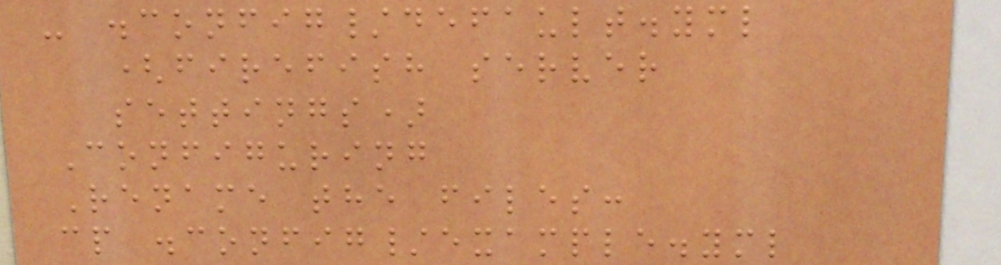- .config/default.yml
(firefish server
settings)
Configuring
Rename the files:
cp .config/example.yml
